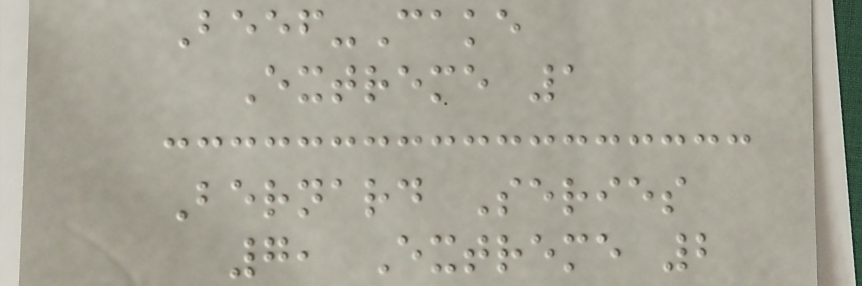Beef-Cake
Extreme 1
Bernard Series
7, Extreme 2
